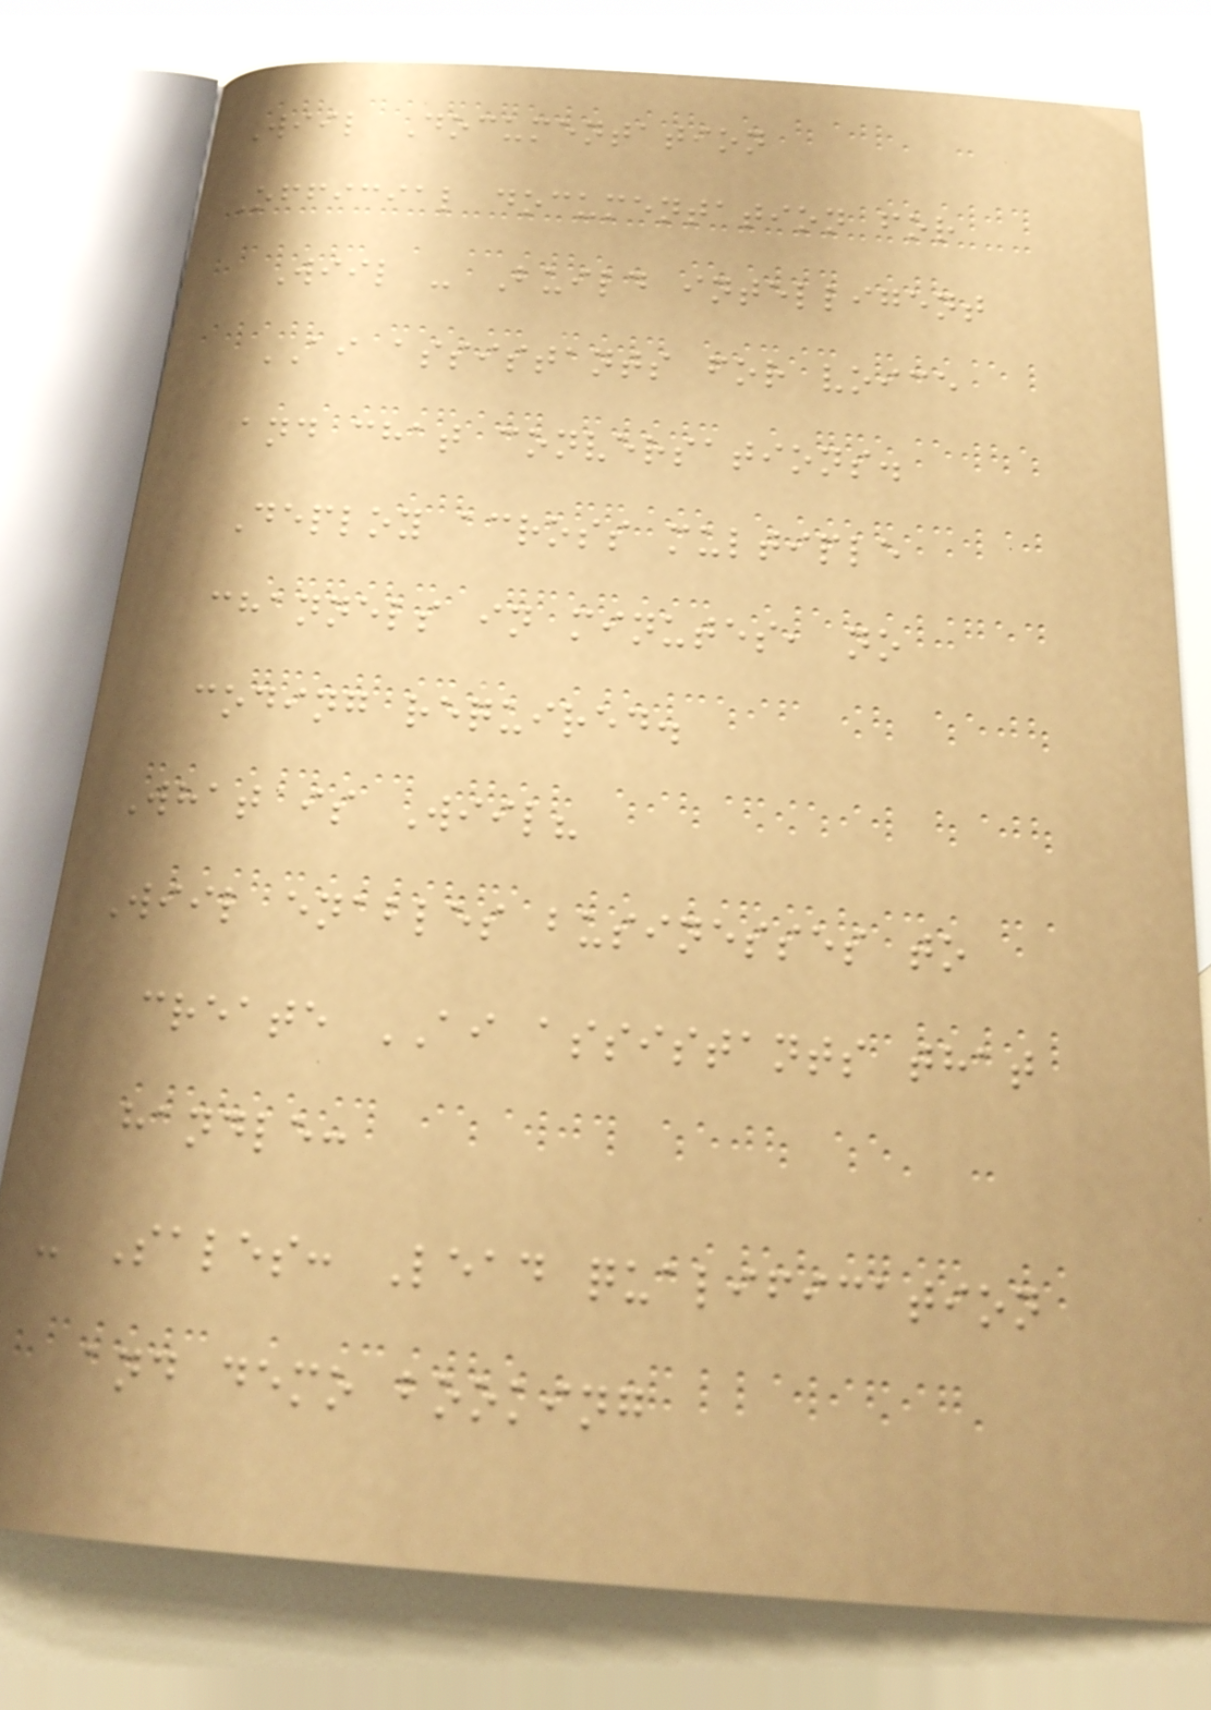Wiil Documentation
Official documentation for
Wiil - Build intelligent
AI assistants for voice
and chat conversations.
Deploy across multiple
channels in minutes, no
coding required.
What is Wiil?
Wiil enables businesses to
create AI assistants that
handle:
- Sales: Lead qualification
and demo booking
